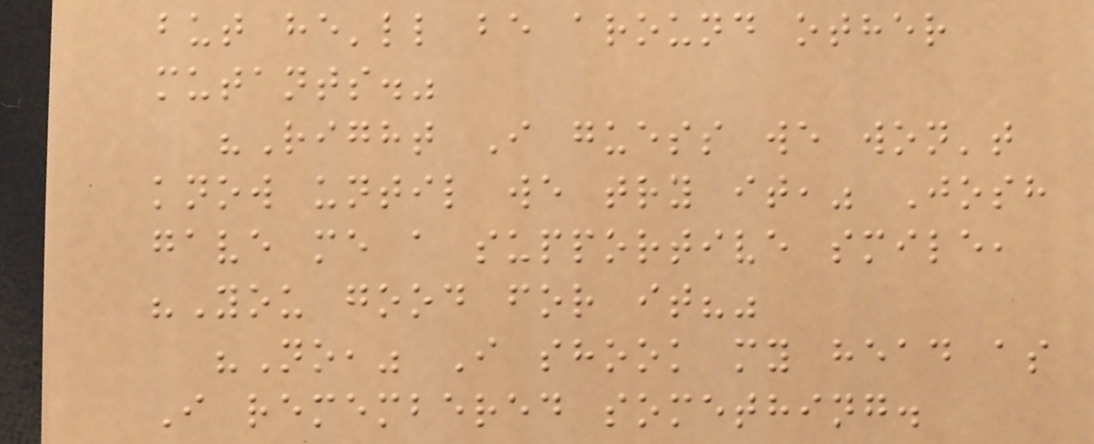but he'll be around other
mutants."
"Right I guess we won't
know until we try it," Josh
gave me a supportive smile,
"You good for it?"
"No," I shook my head as
I remembered something.
